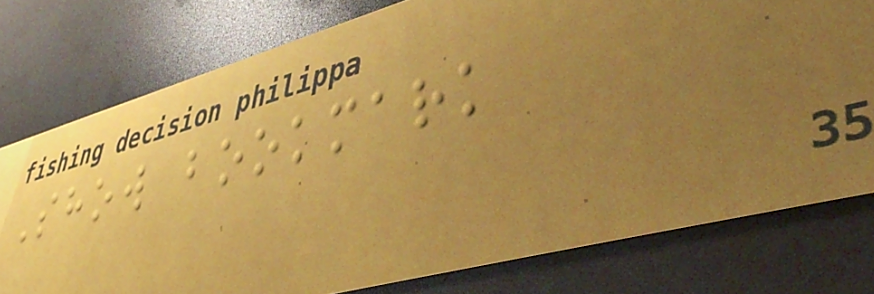Show bookmark
